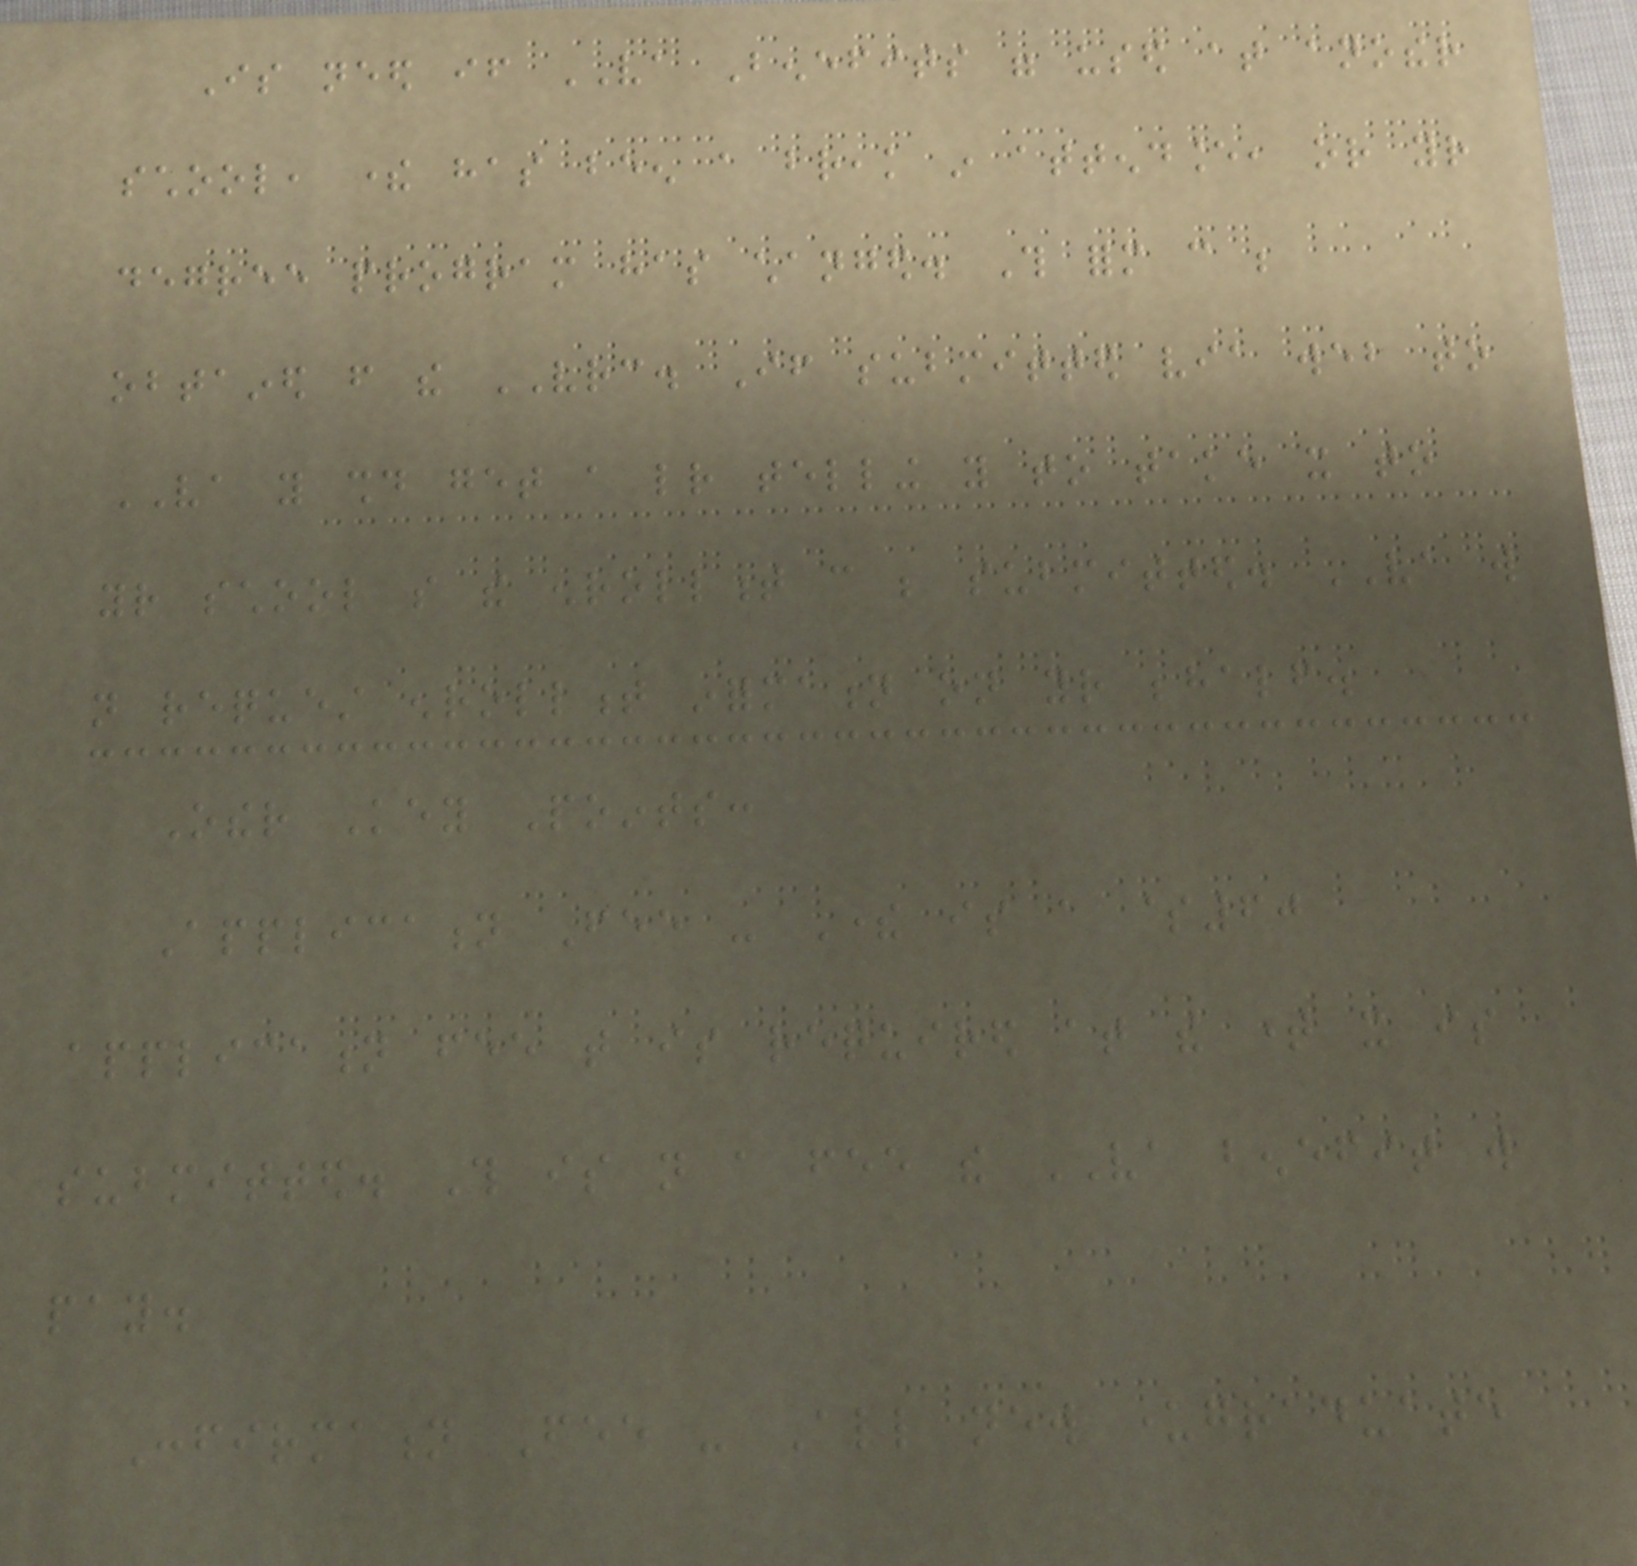Is need if VA Benefits were used at another
school, there has been a break in attendance, or your
degree program has changed. This form can be
obtained from the VRC. If submitted via web to
VA you should get a letter telling you to take it to
your school so the enrollment can be submitted. VA will
not request enrollment information on your behalf.
Other Key Points:
Application Fee - There is a $60
application fee that is required at the time it is
submitted. This is not a fee the VA benefit will
pay.
Confirmation Fee - All new undergraduate
